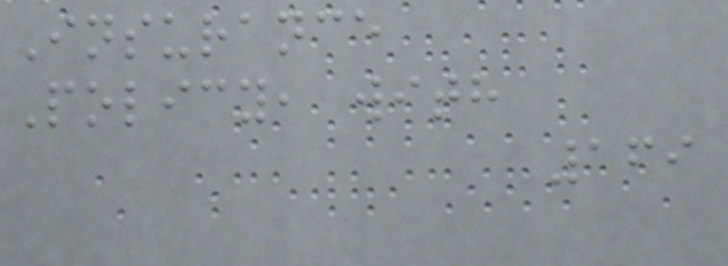Insurance
Policy, with
169
